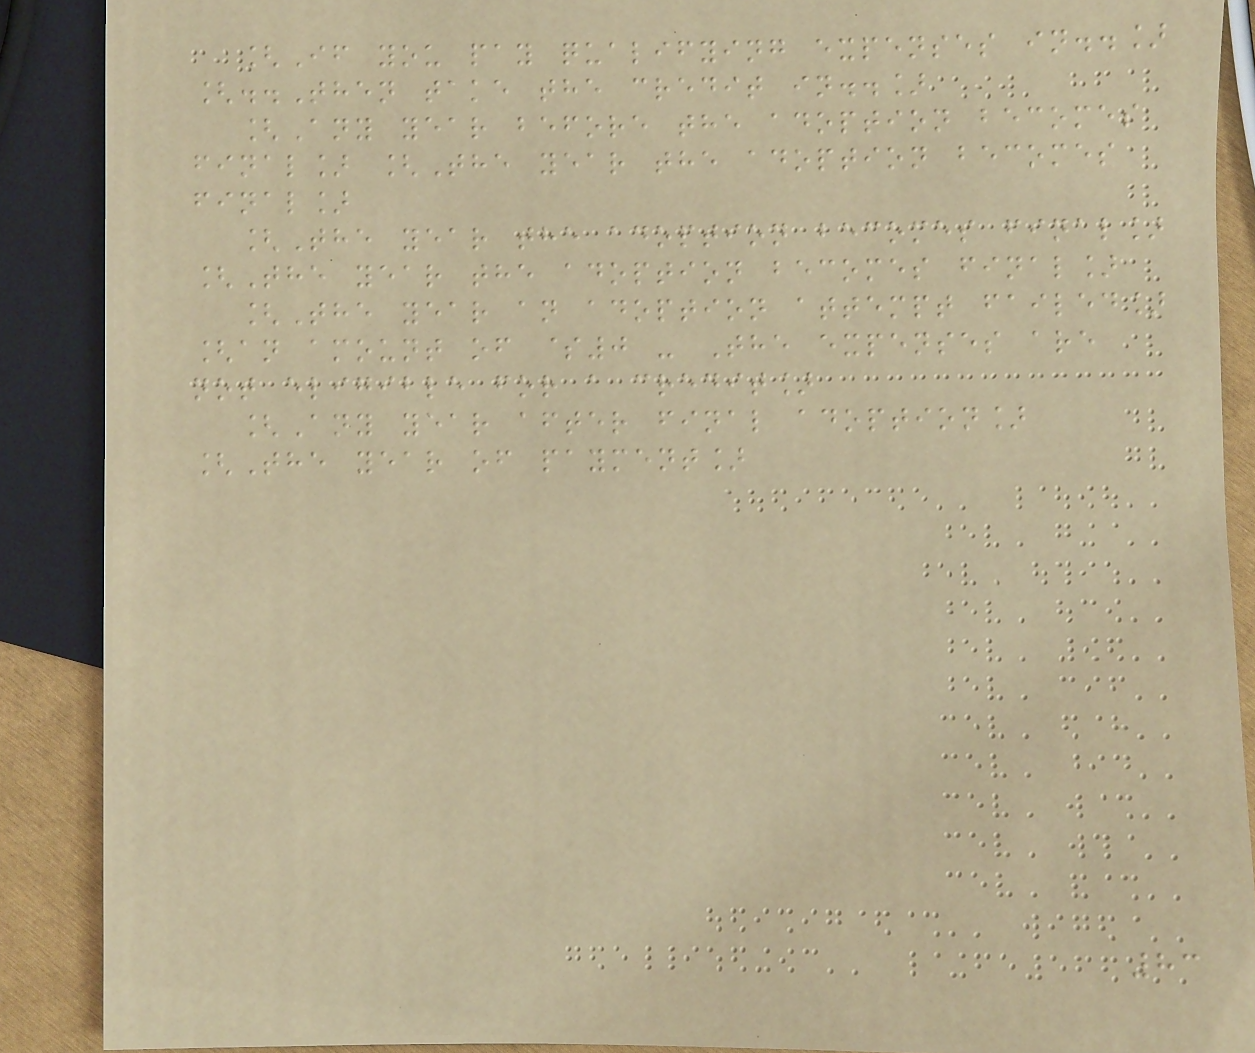[If you pay qualifying expenses in..]
[..Then take the credit in..]
[Any year before the adoption becomes
final] [The year the adoption becomes
final]
[The year the adoption becomes final]
[The year the adoption becomes final]
[The year an adoption attempt failed]
[an amount of $0 - The expenses are
not eligible for a credit]
[Any year after final adoption]
[The year of payment]
83
